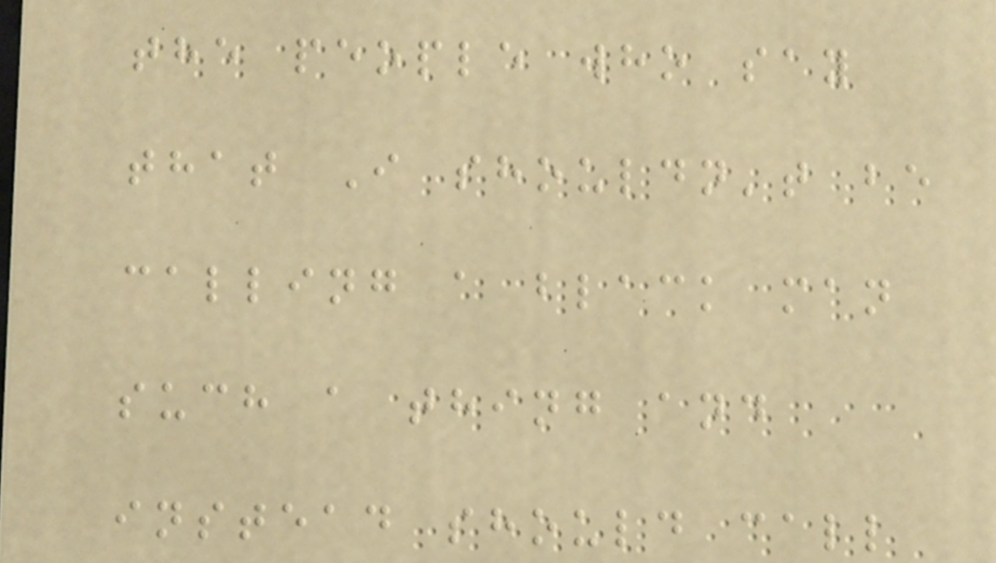the people who say
that I shouldn't be
calling a black man
such a thing and
instead should call
